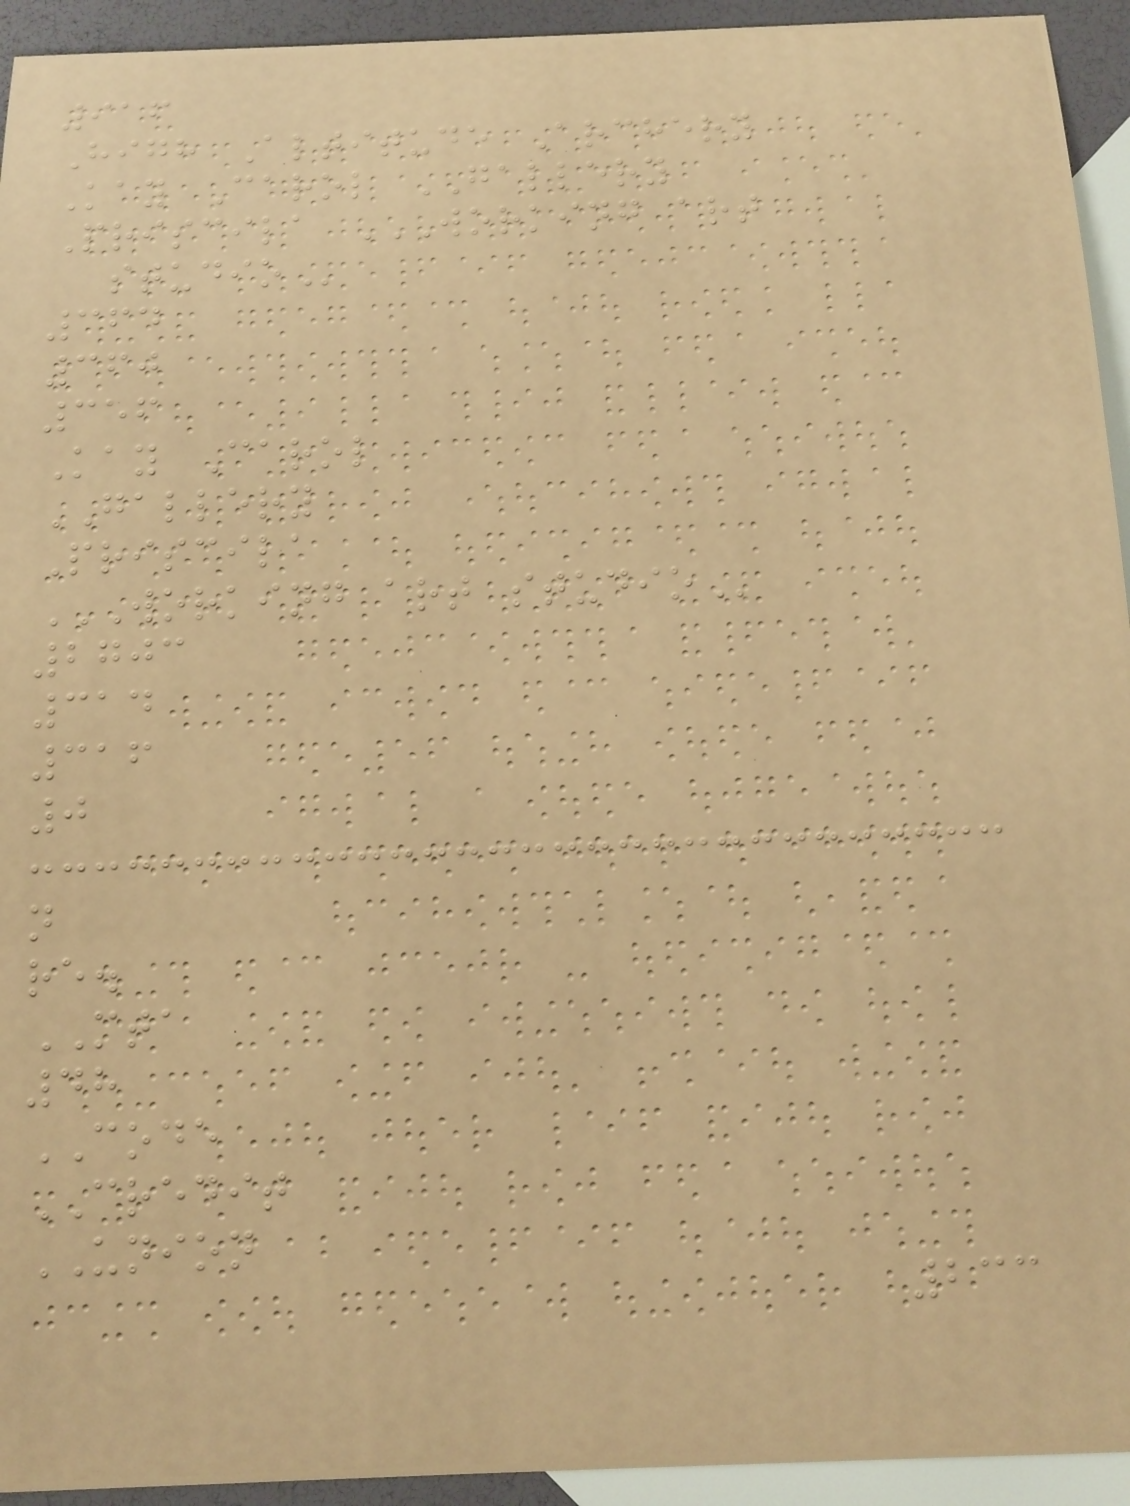916
High Altitude Archery
Kay Carol GALLERY
Priscila WORKING ART
STUDIO
364
360
356
Kay Carol
GALLERY
Priscila
WORKING ART STUDIO
2703
314
316
0
n
re.
MTA
48
CODE
CREDIT
UNION
233
